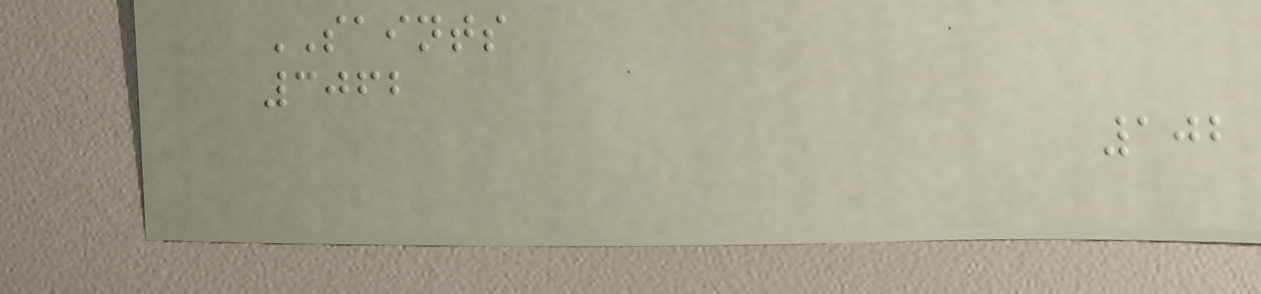SAINTS
3062
102
